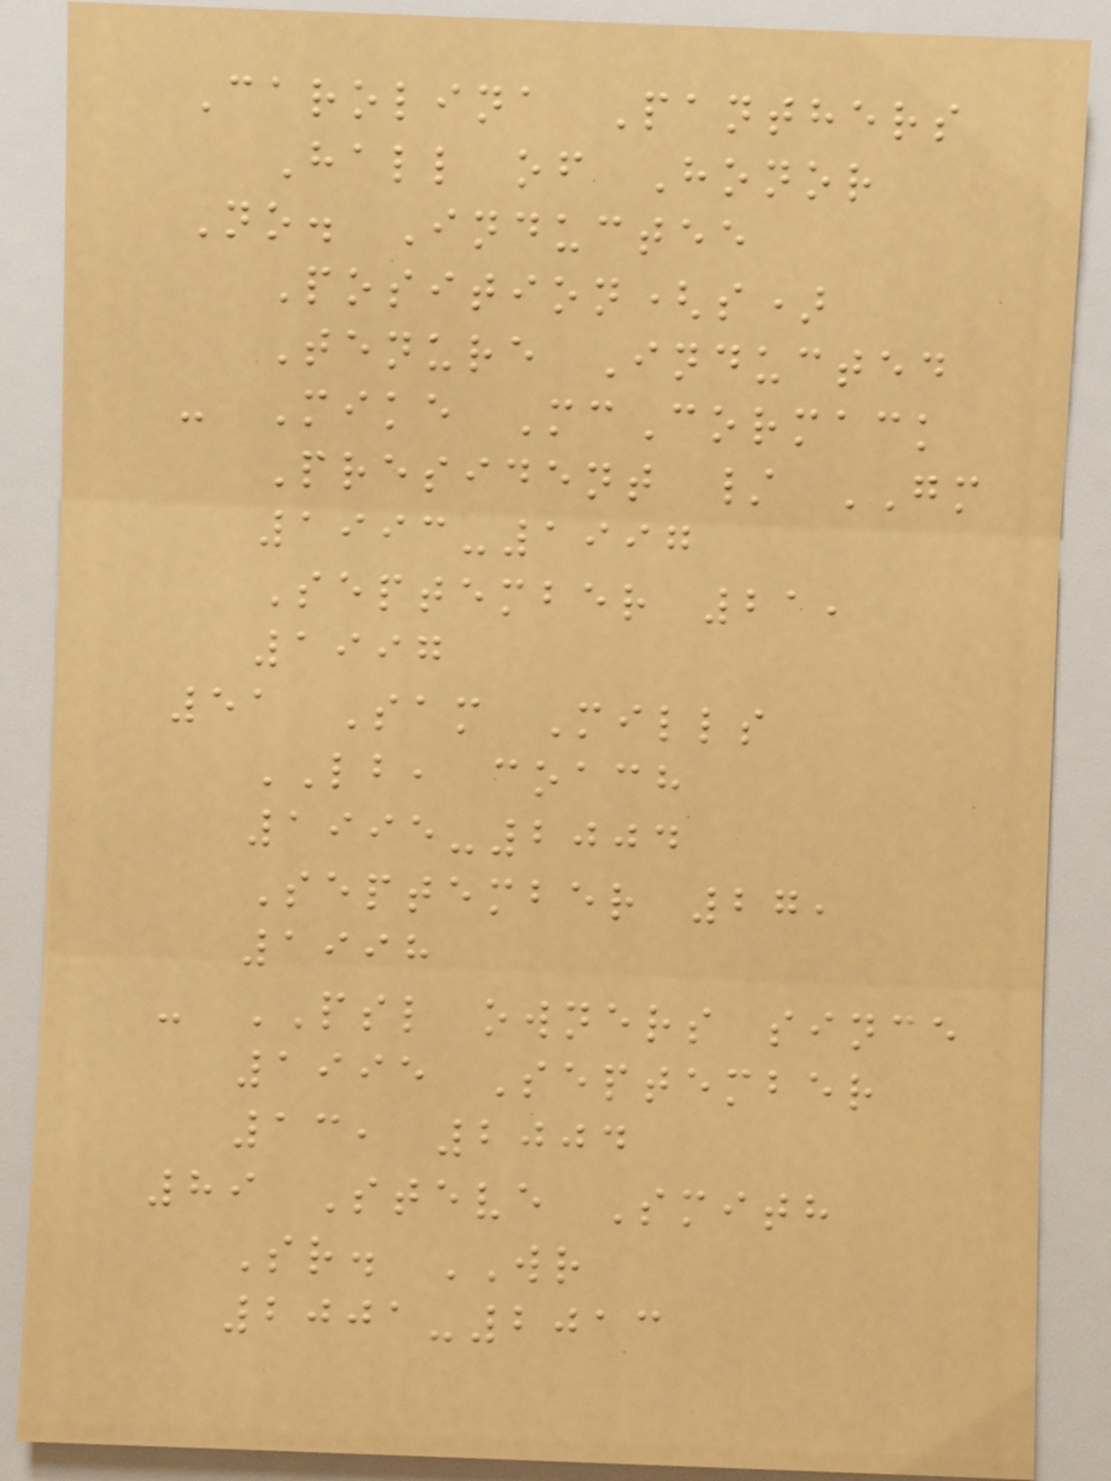Carolina Panthers
Hall of Honor
No. Inductee
Position(s)
Tenure Inducted
- Mike McCormack
President / GM
1993-1997
September 21,
1997
51 Sam Mills
LB, coach
1995-2004
September 27,
1998
- PSL owners since
1995 September
13, 2004
89 Steve Smith
Sr. WR
2001-2013
